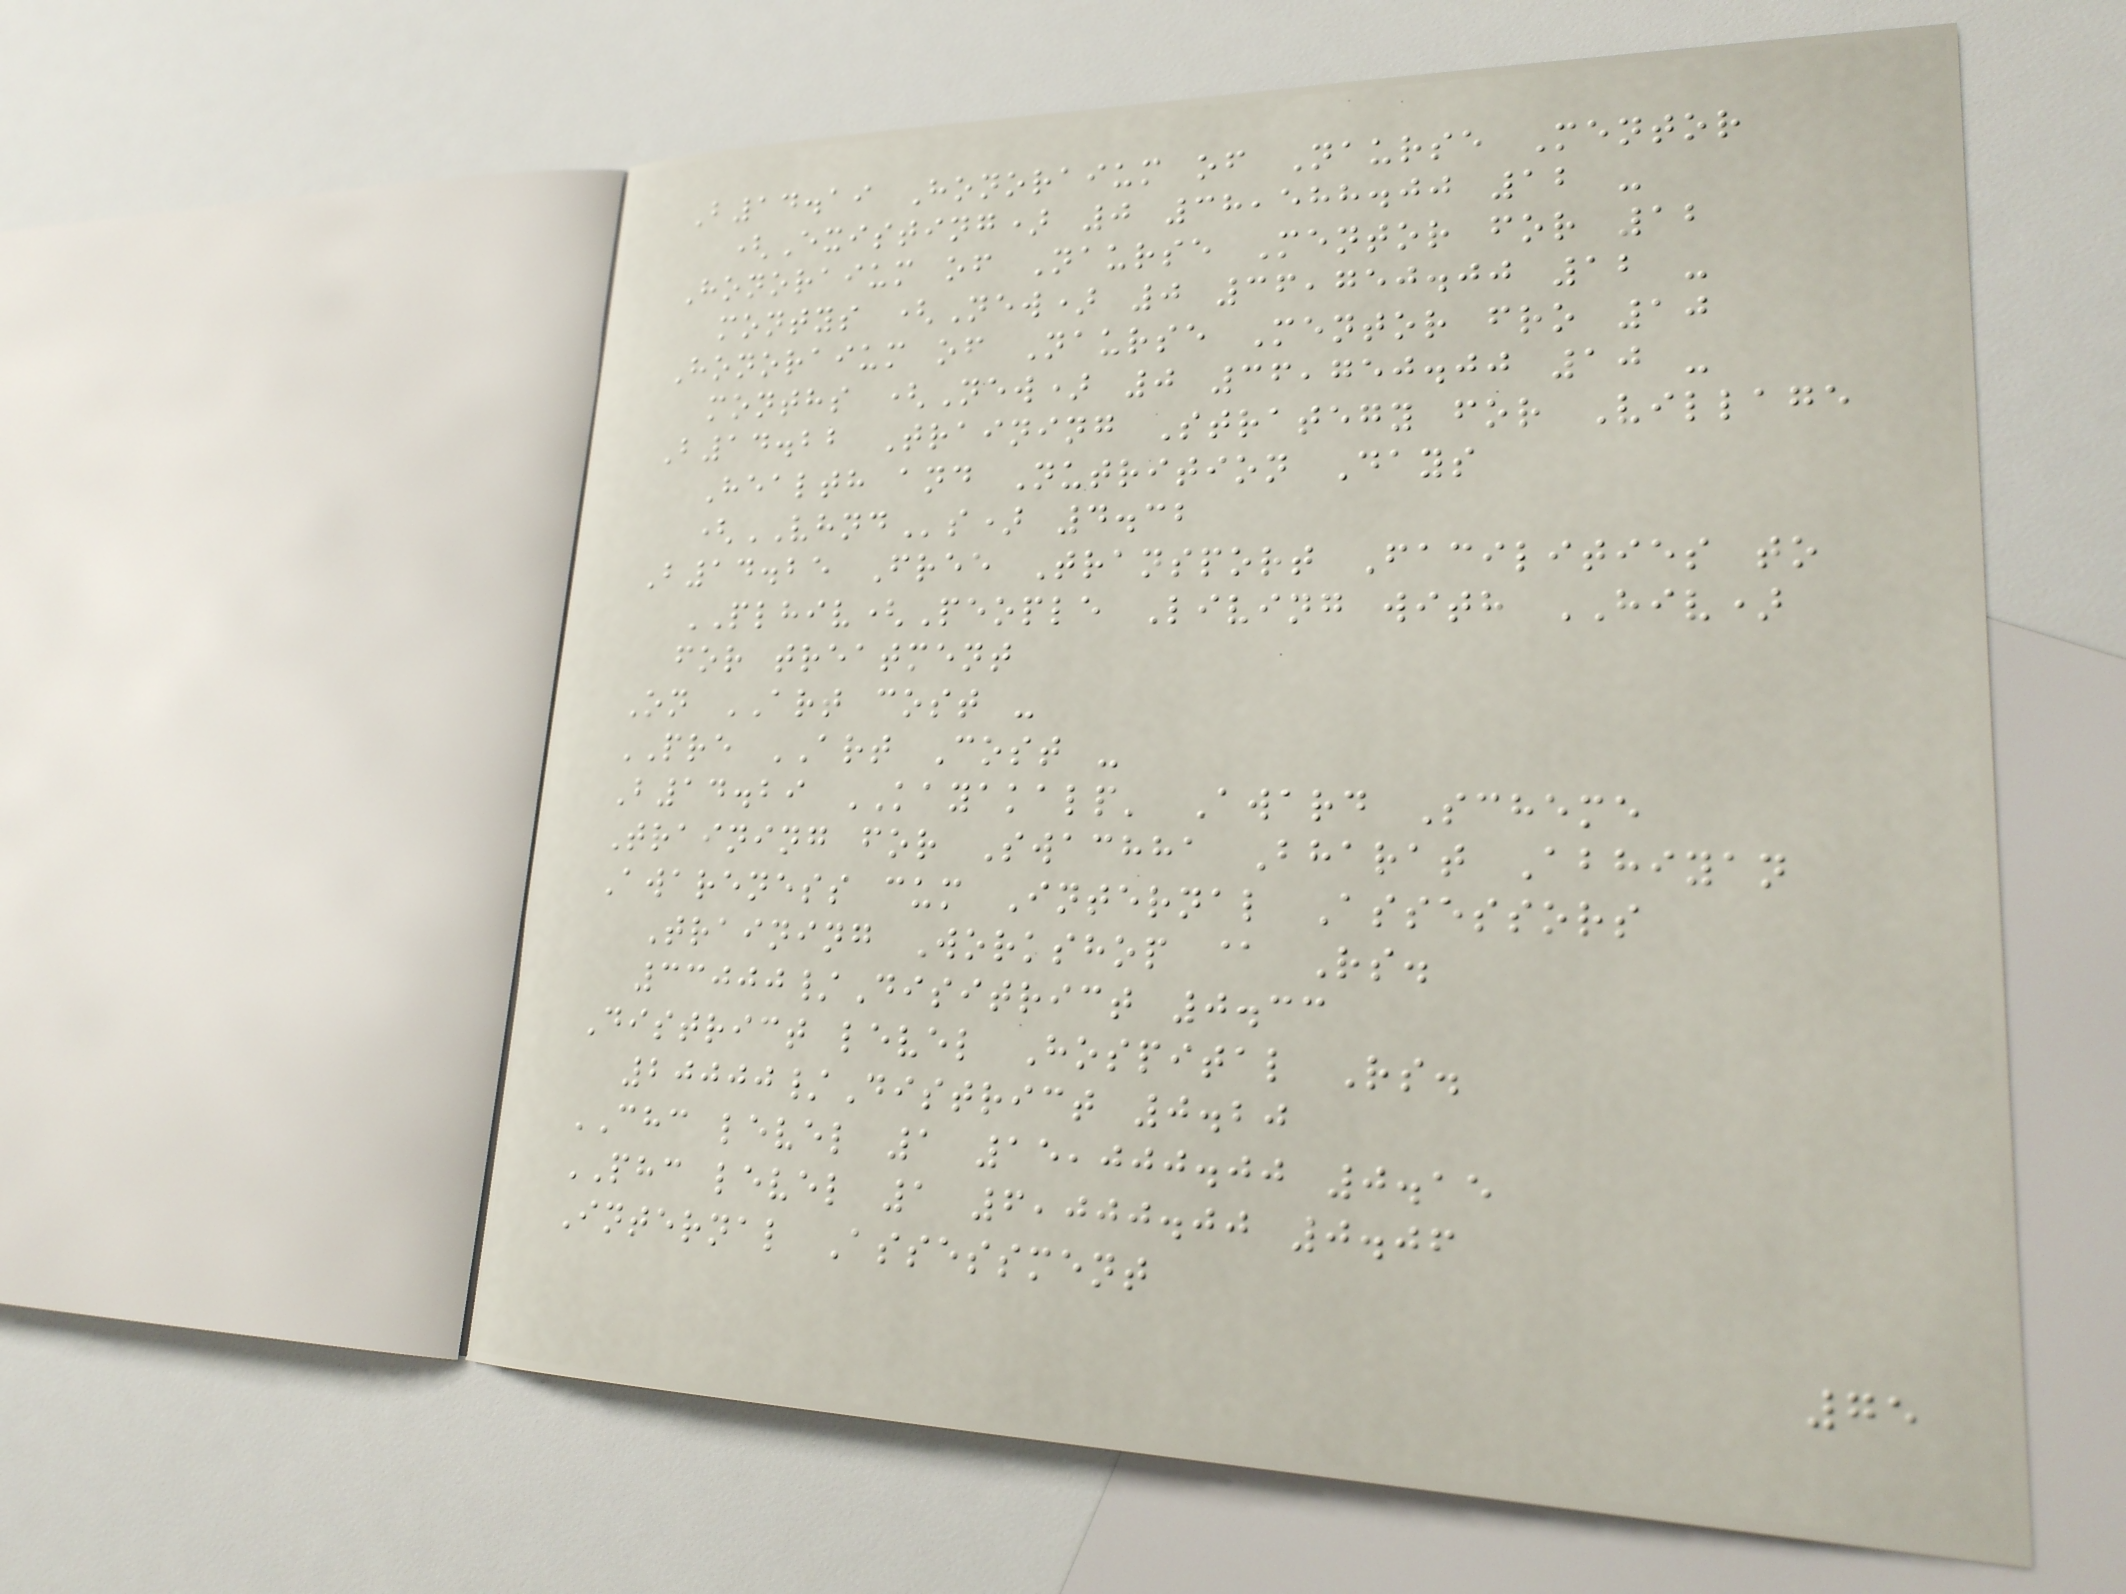B14.19 Honoraium of Naurse Mentor
(Existing) 0 38,588.00 12 -
Honoraium of Naurse Mentor for 12
montys (New) 0 36,750.00 12 -
Honoraium of Naurse Mentor fro 10
months (New) 0 36,750.00 10 -
B14.22 Training Strategy for Village
Health and Nutrition Days
(VHNDs) 4.32
B14.25 Free Transport Facilities to
PLHIV(People Living with HIV)
for treatment
On ART cost -
PRE ART Cost -
B14.29 KAYAKALP' Award Scheme
Training for Swachha Bharat Abhiyan
Awareness cum Internal Assessors
Training Workshop @ Rs.
33000/Disitrict 0.33
District level Hospital Rs.
20000/District 0.20
CHC level 1 15,000.00 0.15
PHC level 1 6,000.00 0.06
Internal Assessment
75
